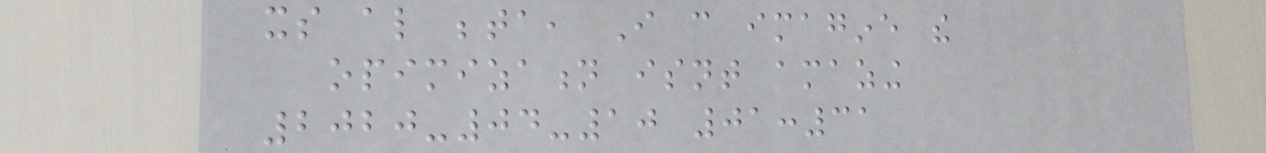its also beta, I can imagine the
opimization isnt amazing
2020-04-10 01:31
